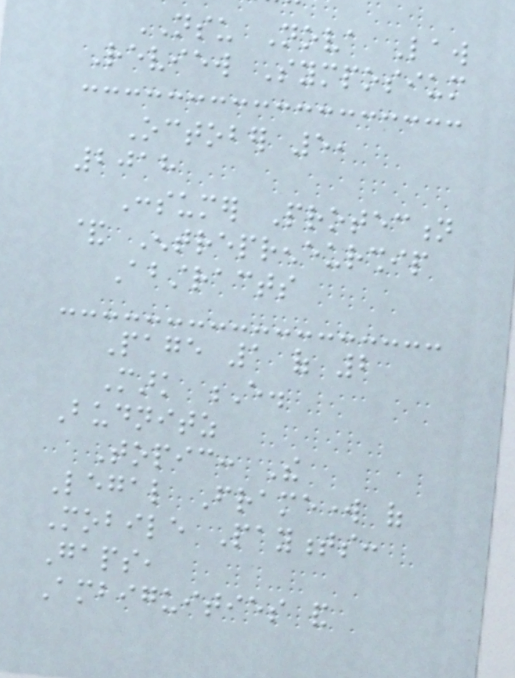NSU Nova Law
Review Symposium
October 5,
2018
Consumer Protection
& Entrepreneurship
Abstracts
Page 1 of 2
Mark E.
Budnitz
Topic: The
Legal Framework of
Mobile Payments:
Gaps,
Ambiguities and
